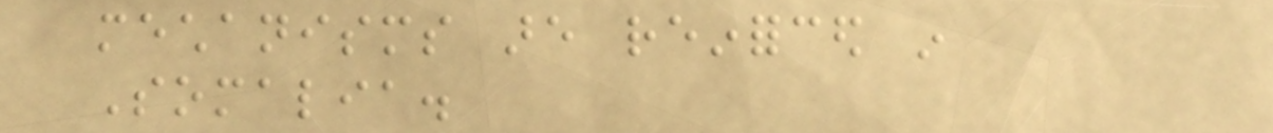mechanisms are reinforced in
Somalia.
